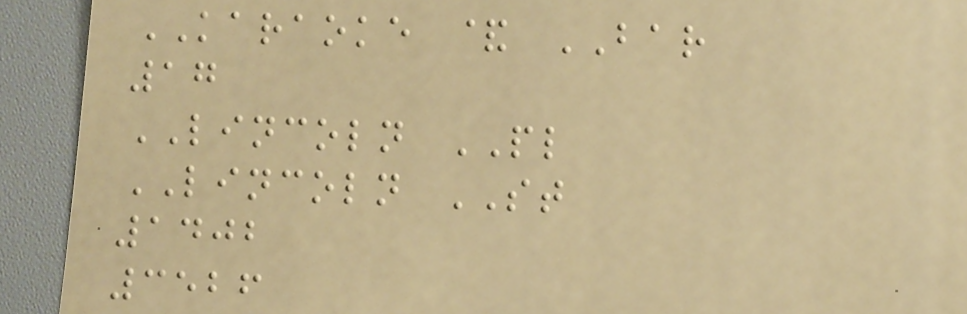KARAOKE & BAR
17
LINCOLN PL
LINCOLN ST
1402
3526
